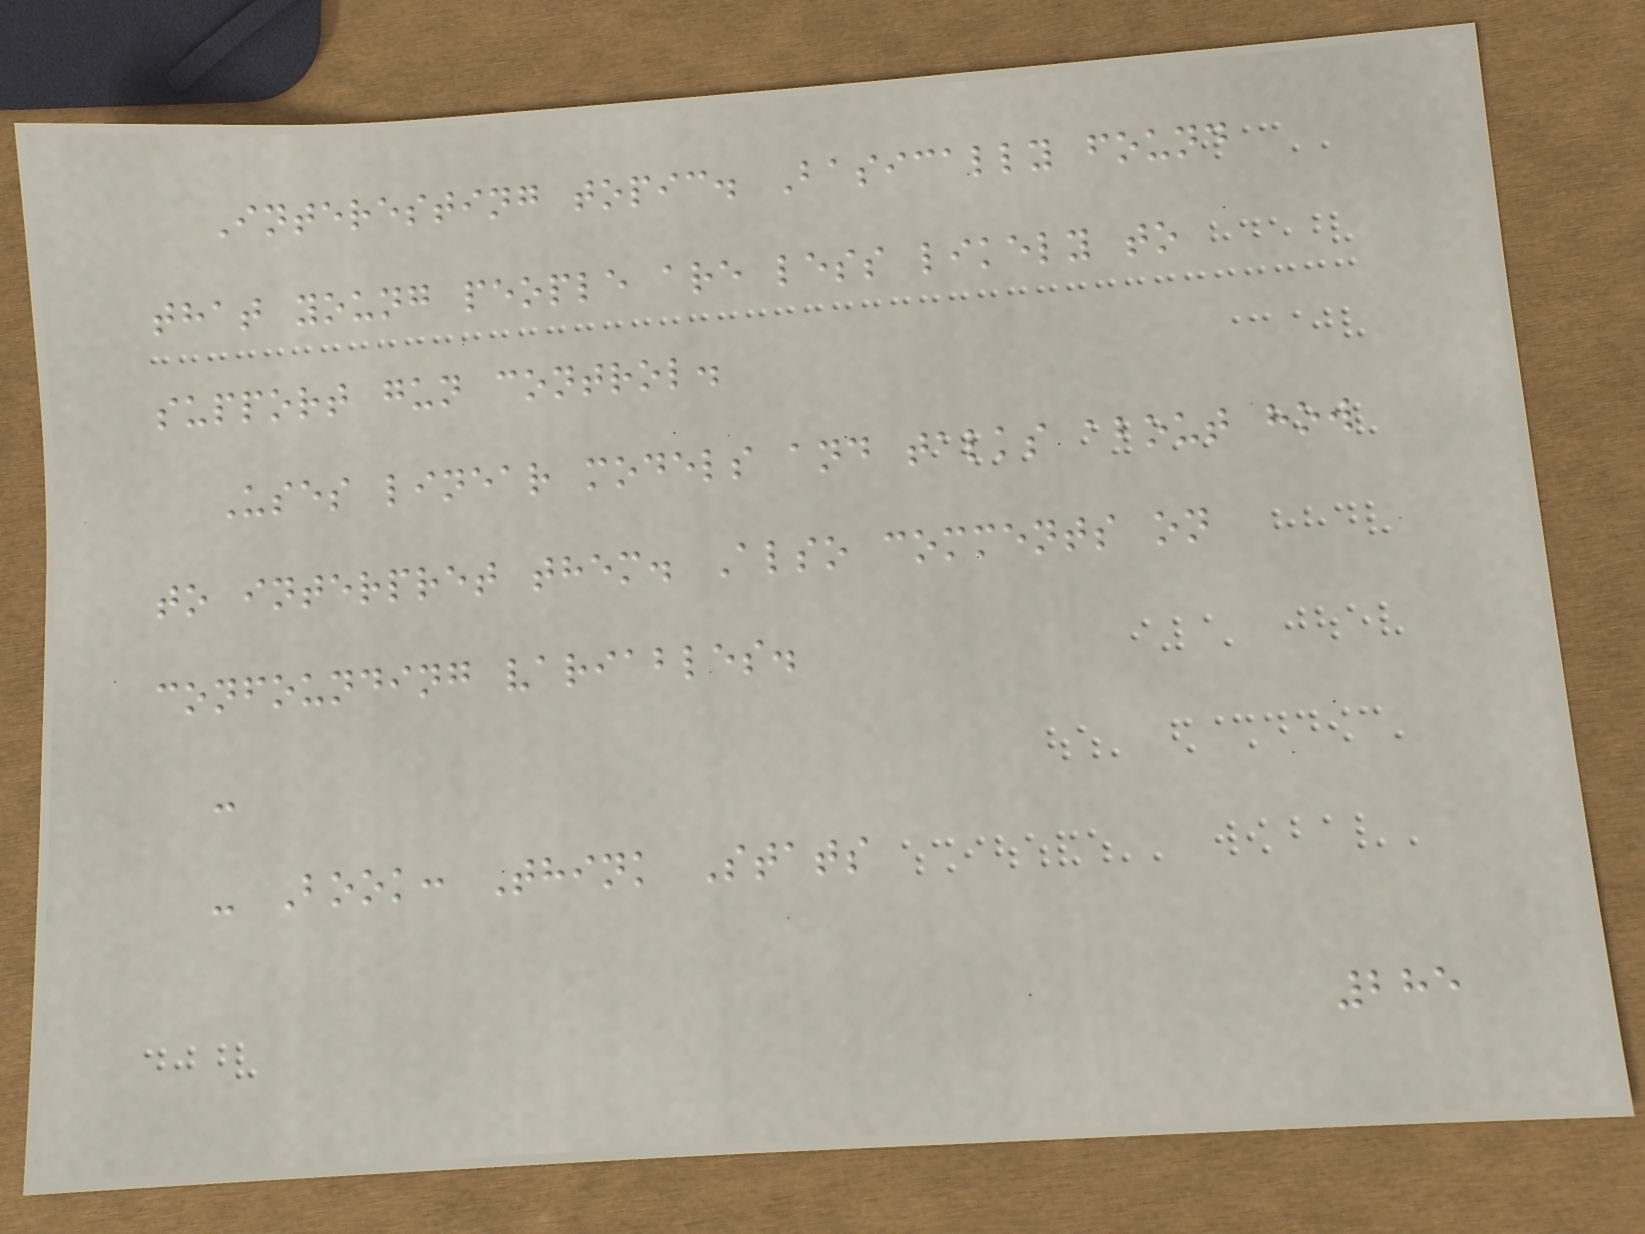Interesting topic. Basically found
that young people are less likely to
support gun control.
Uses linear models and talks about how
to interpret them. Also comments on
confounding variables.
-
- Book: Think Stats
285
